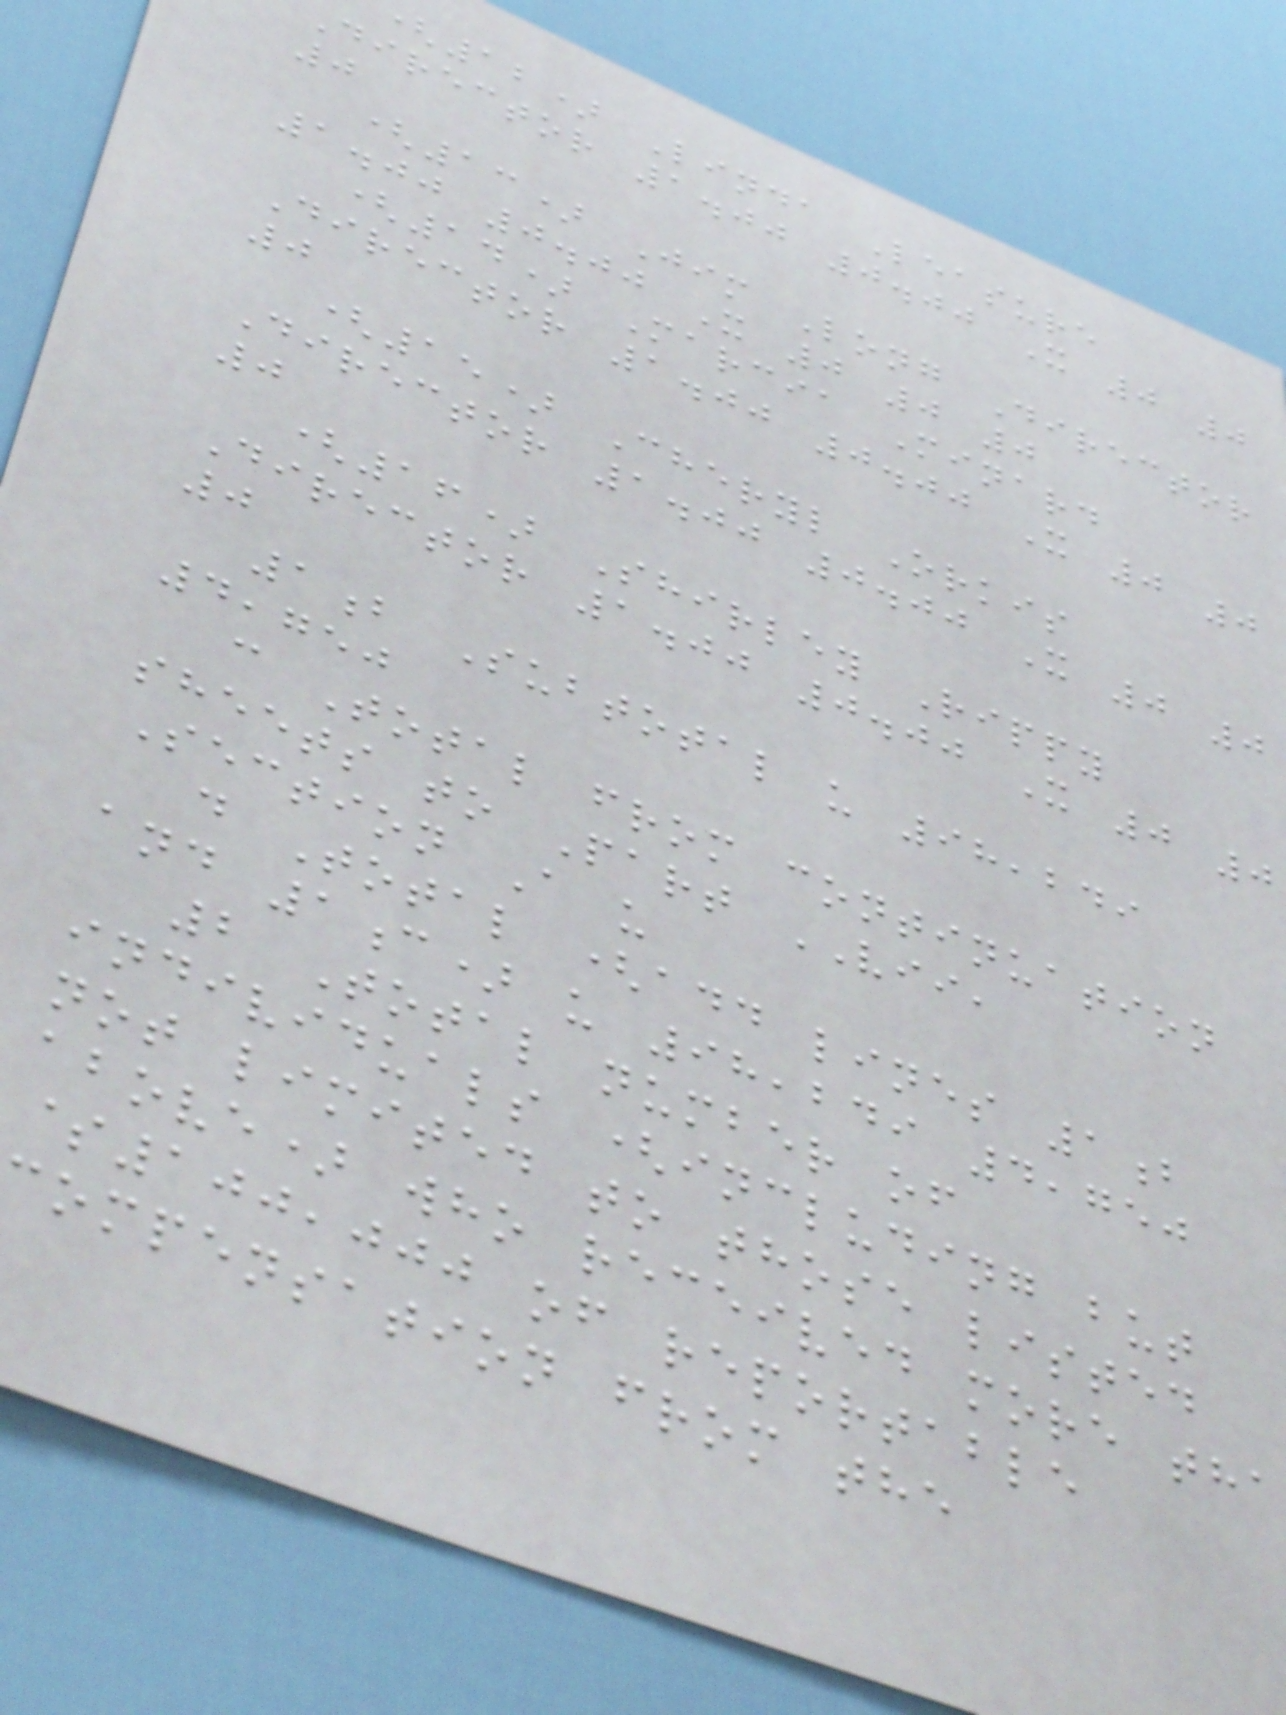12) Linda Leasure
Director 1.00 0.00 X 0 0
0
(13) Jim Long Director
1.00 0.00 X 0 0 0
(14) Marcia Minard
Director 1.00 0.00 X 0 0
0
(15) Cheryl Orkis
Director 1.00 0.00 X 0 0
0
(16) Shirley Rippy
Director 1.00 0.00 X 0 0
0
1b Subtotal u 98,249
4,750
c Total from continuation
sheets to Part VII,
Section A u
d Total (add lines 1b
and 1c) u 98,249 4,750
2 Total number of
individuals (including but
not limited to those listed
above) who received more tha
$100,000 of reportable
compensation from the
